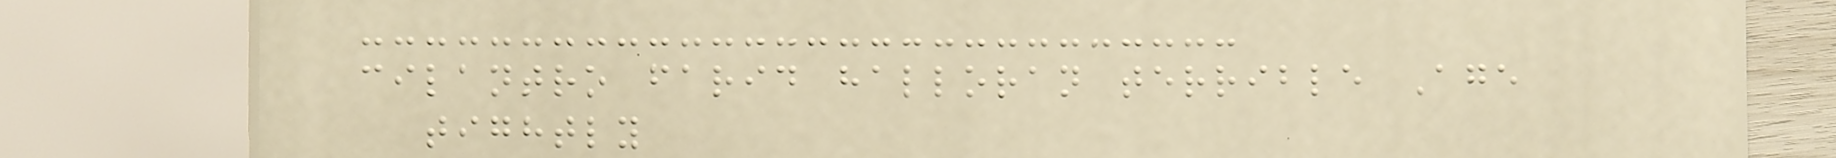cilantro farid halloran terrible Age
tightly
